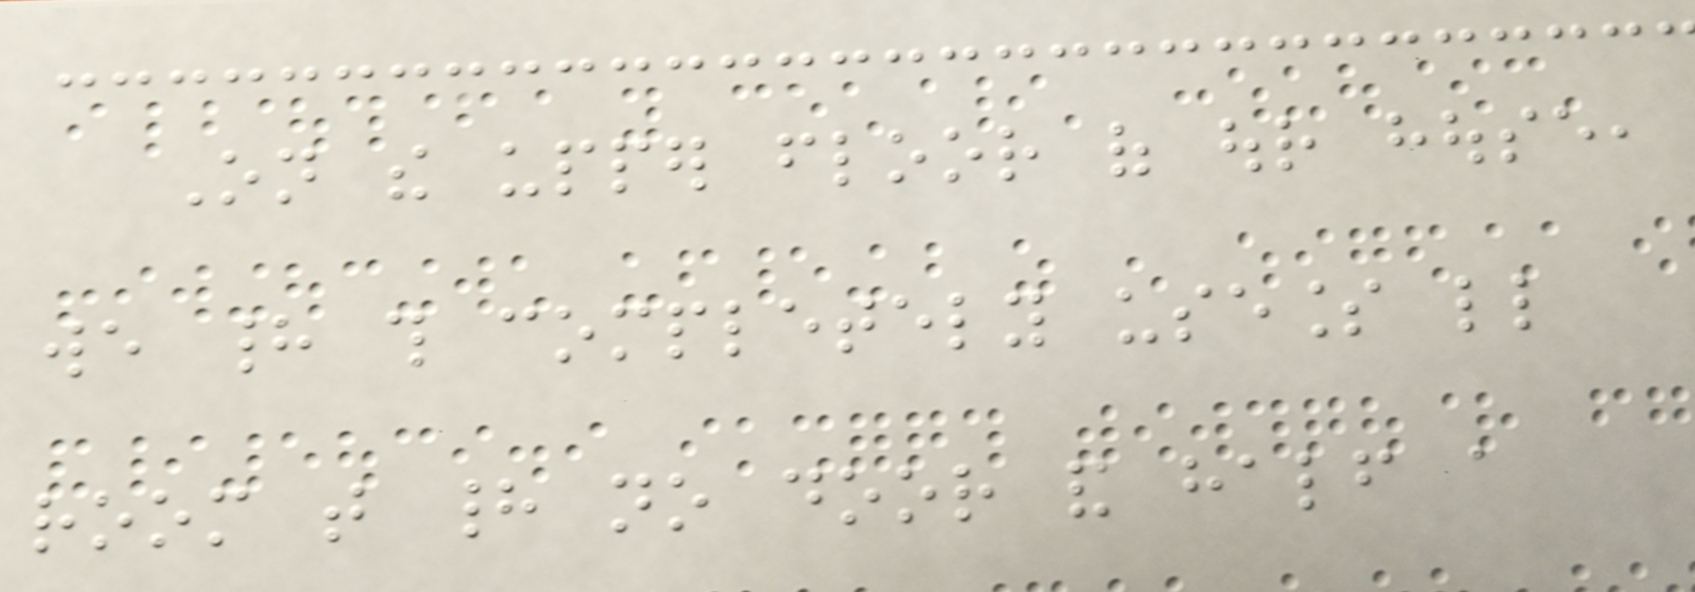On the upper floor of our house,
we had this completely useless little
room that had no door and half a
